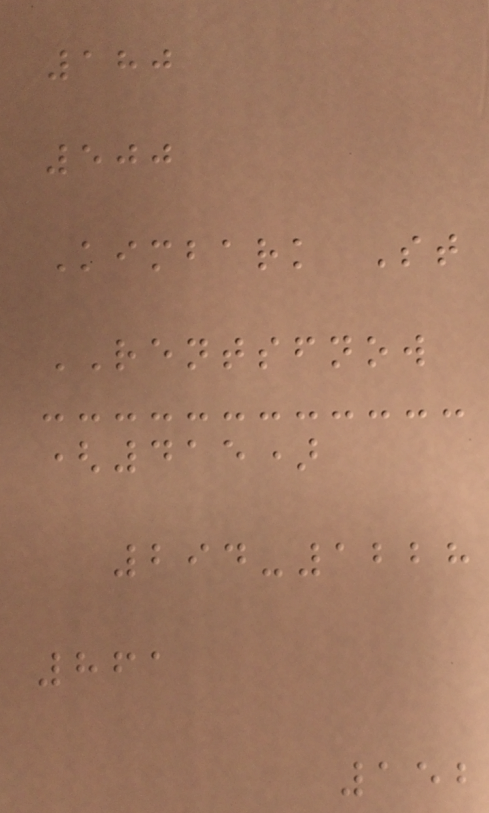180
500
Kimbark St
RENTSFNOW
(415)
294-1228
861
152
